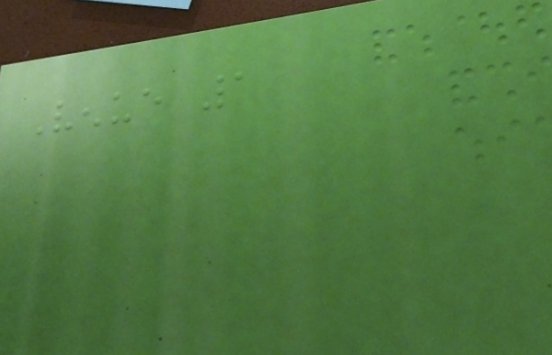Venue 1
